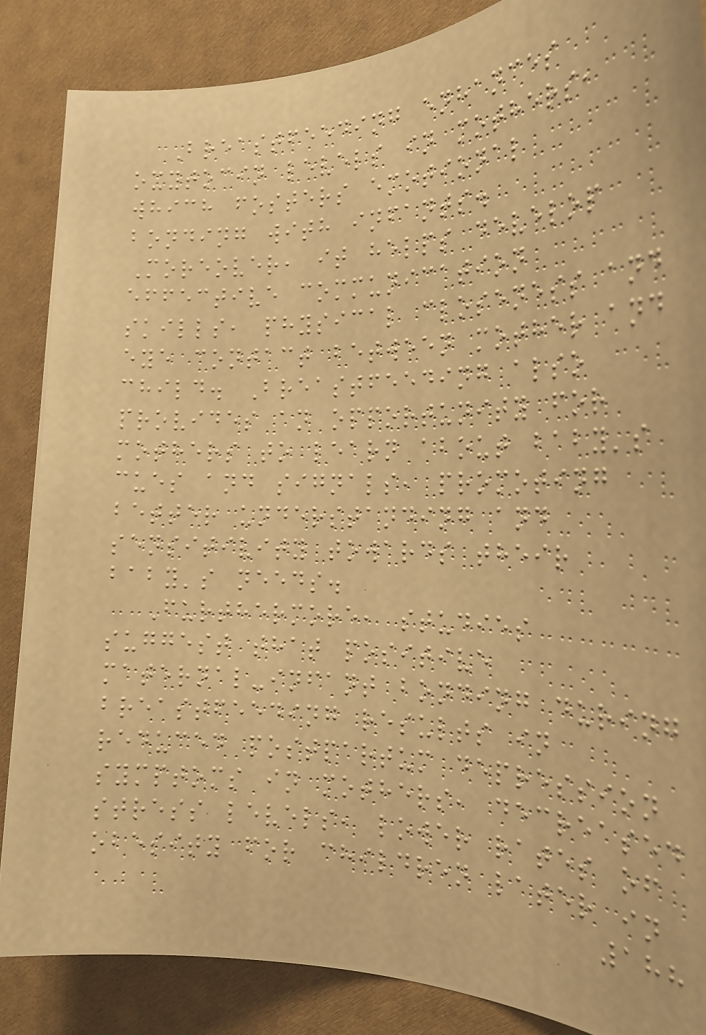Breastfeeding enhances
oxytocin levels in mothers,
which fosters emotional
bonding with infants.
Moreover, it helps develop
effective communication
skills, physical closeness and
eye contact between mother and
child. Breastfeeding also
provides an opportunity for
mothers to learn about baby's
cues and signals, promoting
better understanding and
sensitivity towards their
baby's needs.
Furthermore, studies
suggest that positive
maternal-infant bonding during
breastfeeding results in
reduced postpartum depression
symptoms in mothers, decreased
stress levels, lower rates of
obesity for children later in
188
